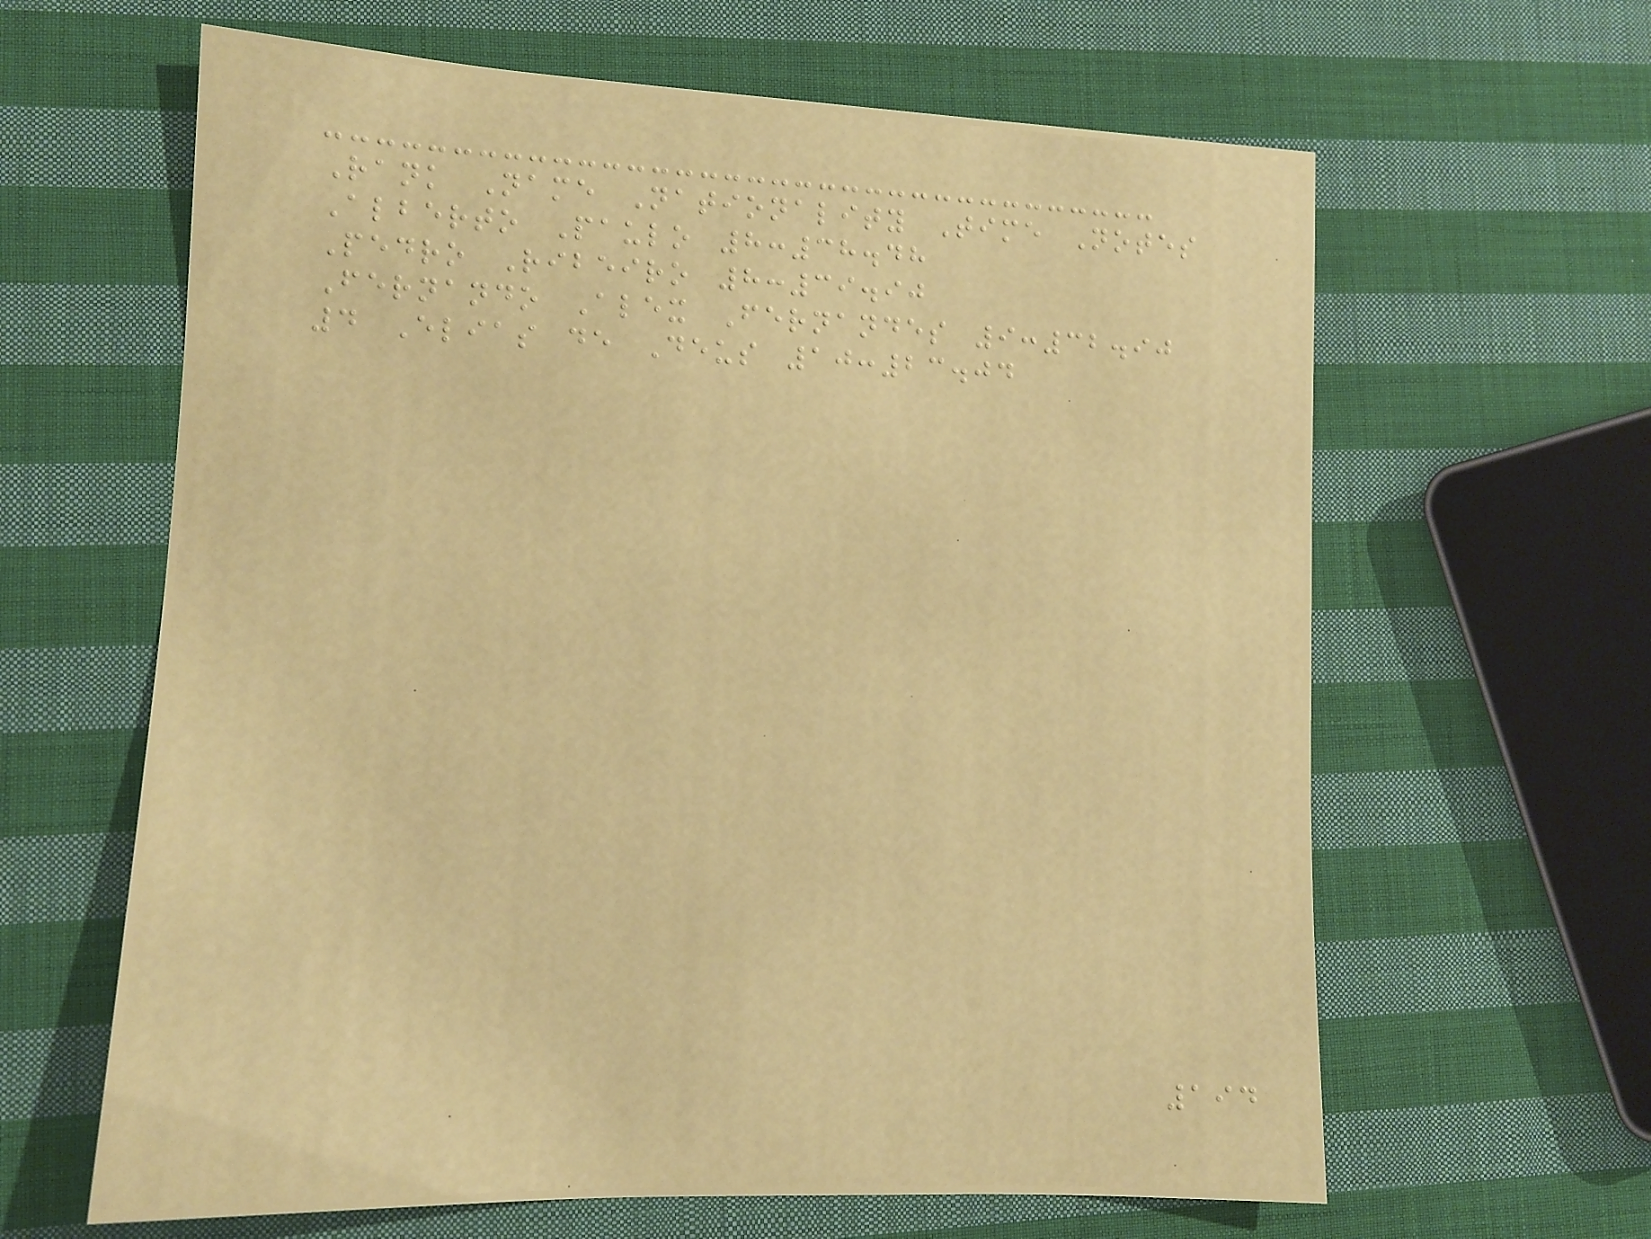Rank Name Nationality Time Notes
Alberto Paulo 8:38.48
Pedro Ribeiro 8:39.90
Fernando Alex Fernandes 9:32.90
4 Elias de Deus 10:23.04
194
